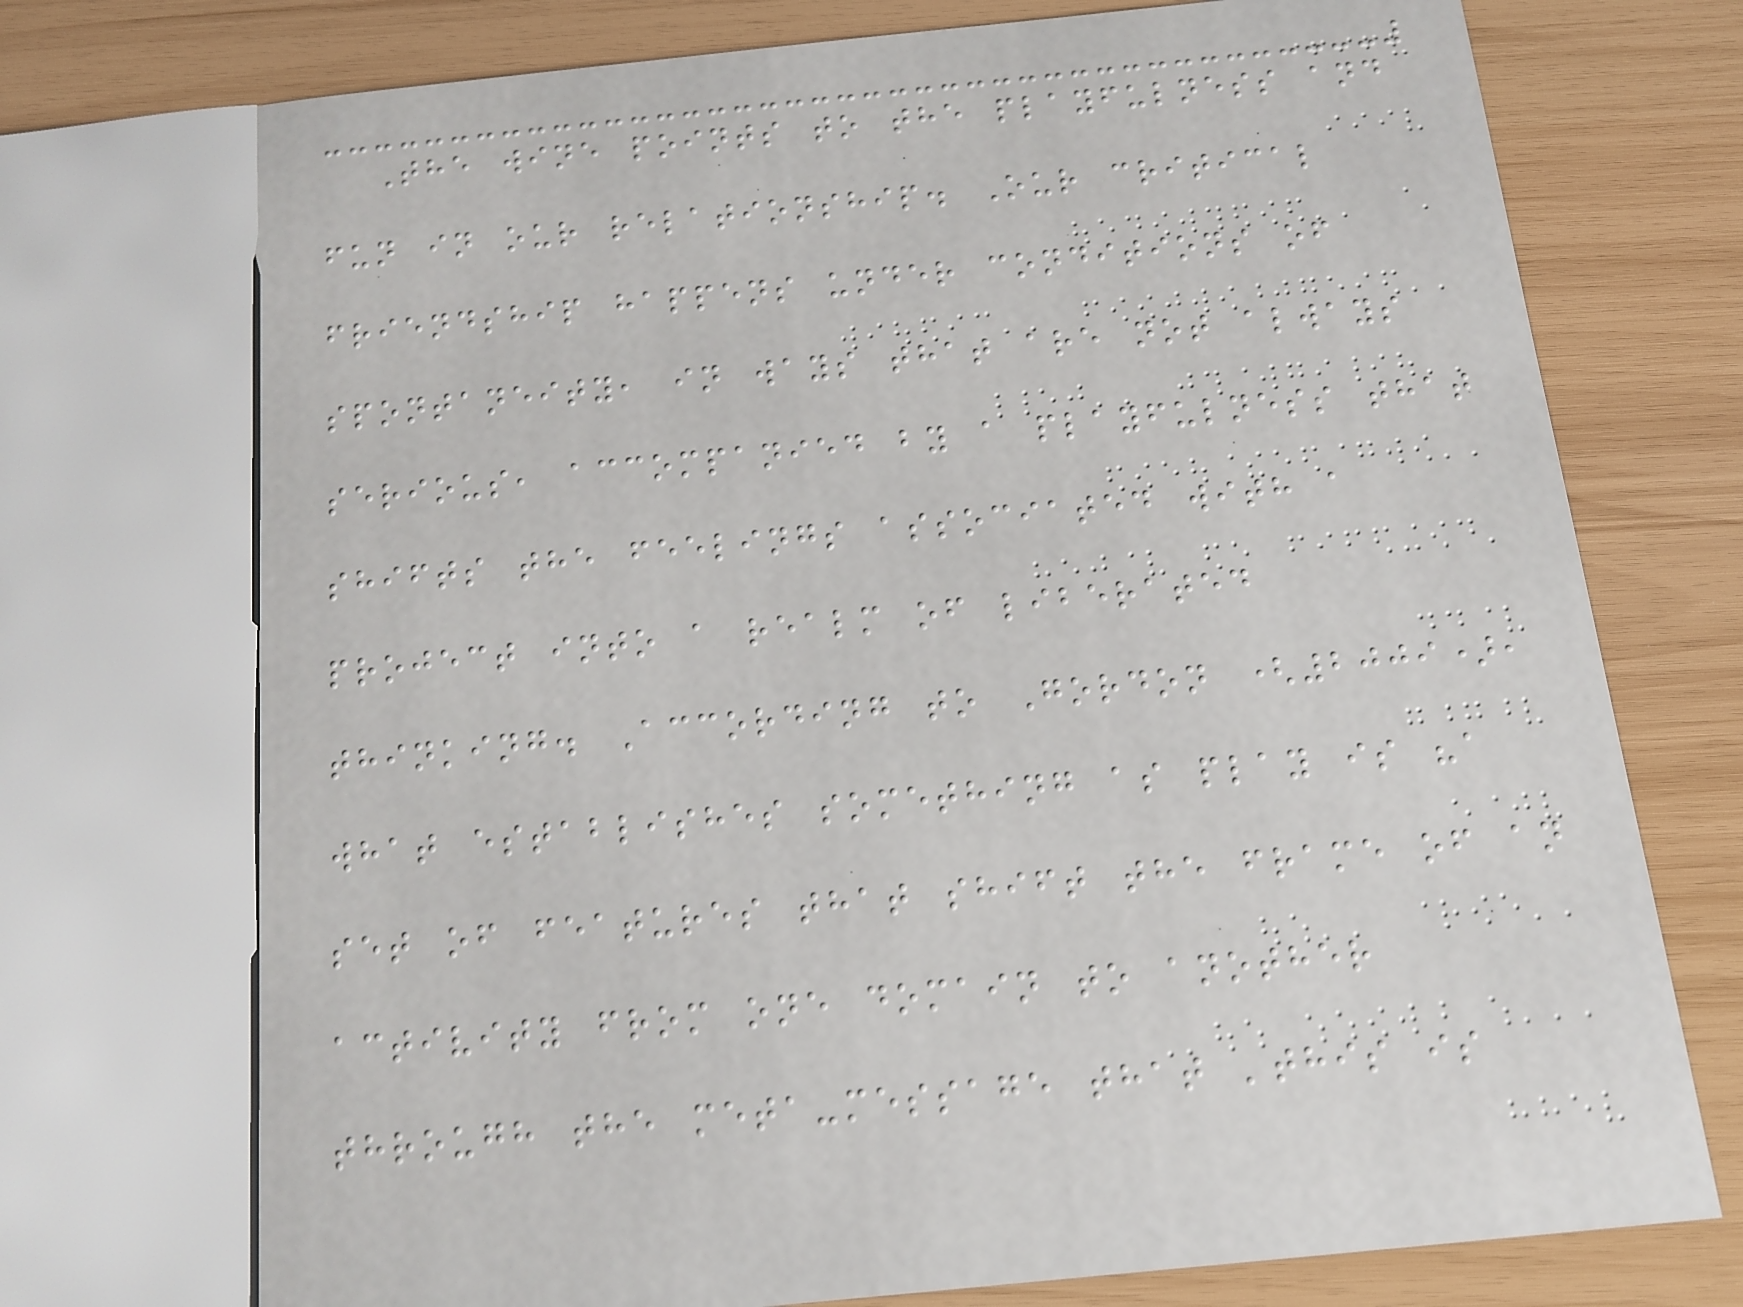The wine points to the playfulness and
fun in our relationship. Our critical
friendship happens under conditions of
spontaneity, in ways that are not always
serious, accompanied by a playfulness that
shifts the feelings associated with a
project into a realm of liberated
thinking. According to Gordon (2009),
what establishes something as play is "a
set of features that shift the frame of an
activity from one domain to another
through the meta-message that 'this is
